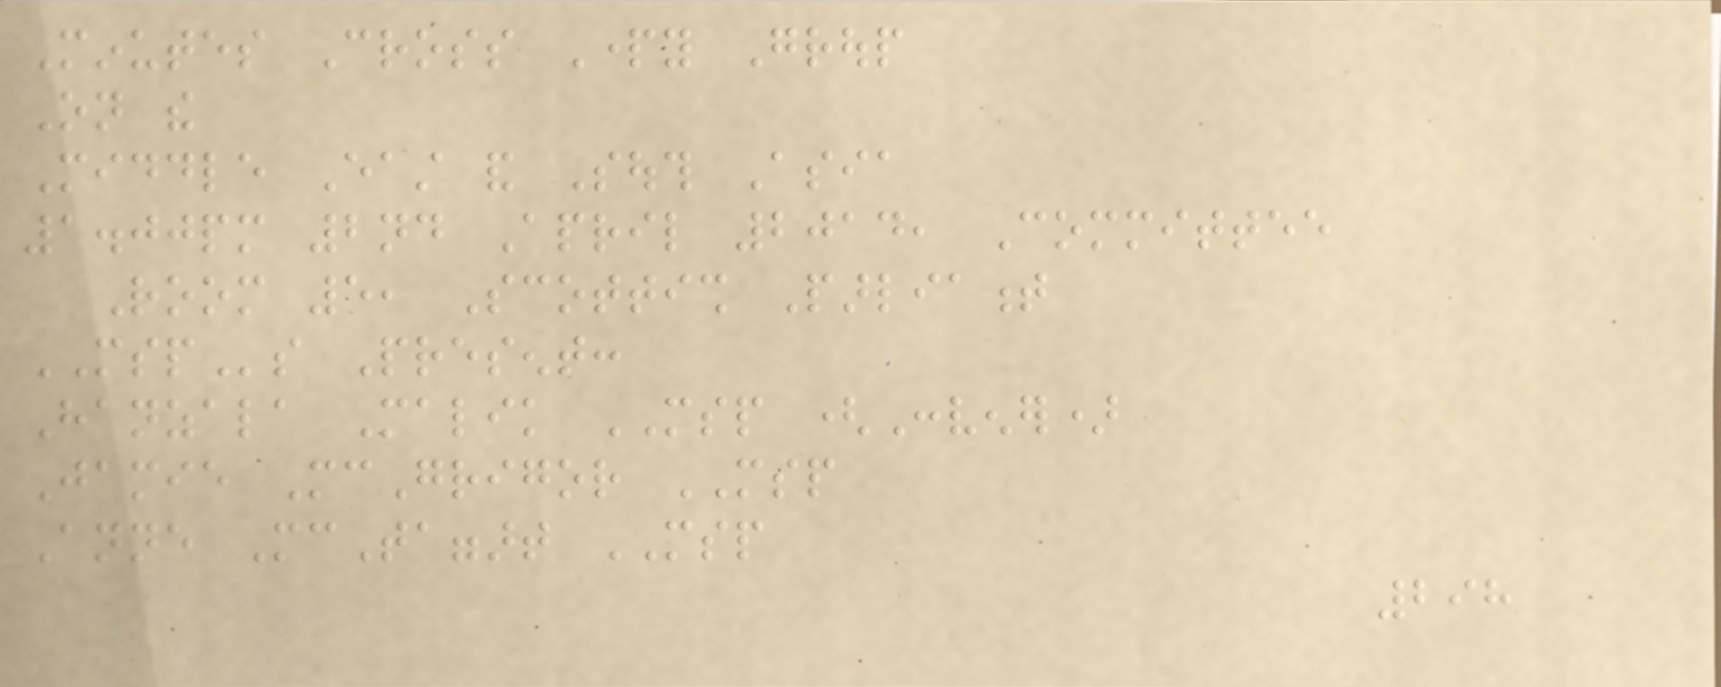Minutes Cross Party Group
On the
Middle East and South Asia
1.00pm 2nd April 2014, Committee
Room 5, Scottish Parliament
MSPs Present:
Hanzala Malik MSP (Convener)
Jamie McGrigor MSP
Anne McTaggart MSP
298
